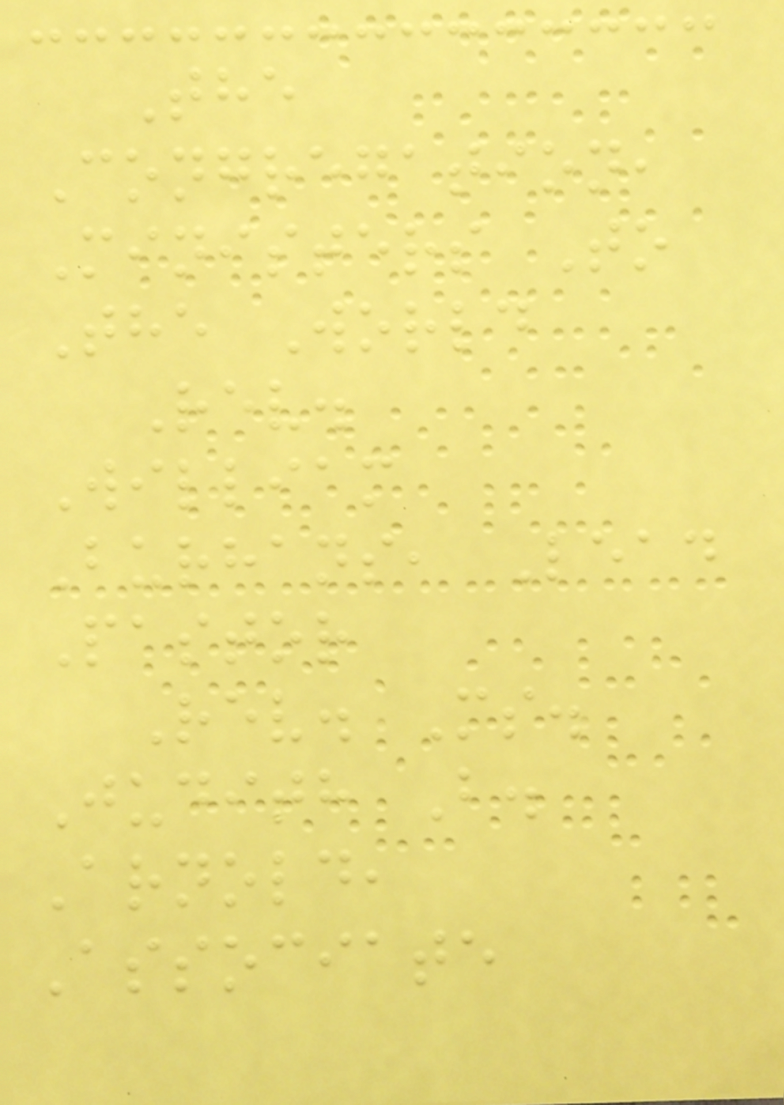The
Congregation,
Ministers To
The World
Rev.
William
Burhans, Lead
Pastor
Rev. Ms.
Judith B.
Arnold,
Associate
